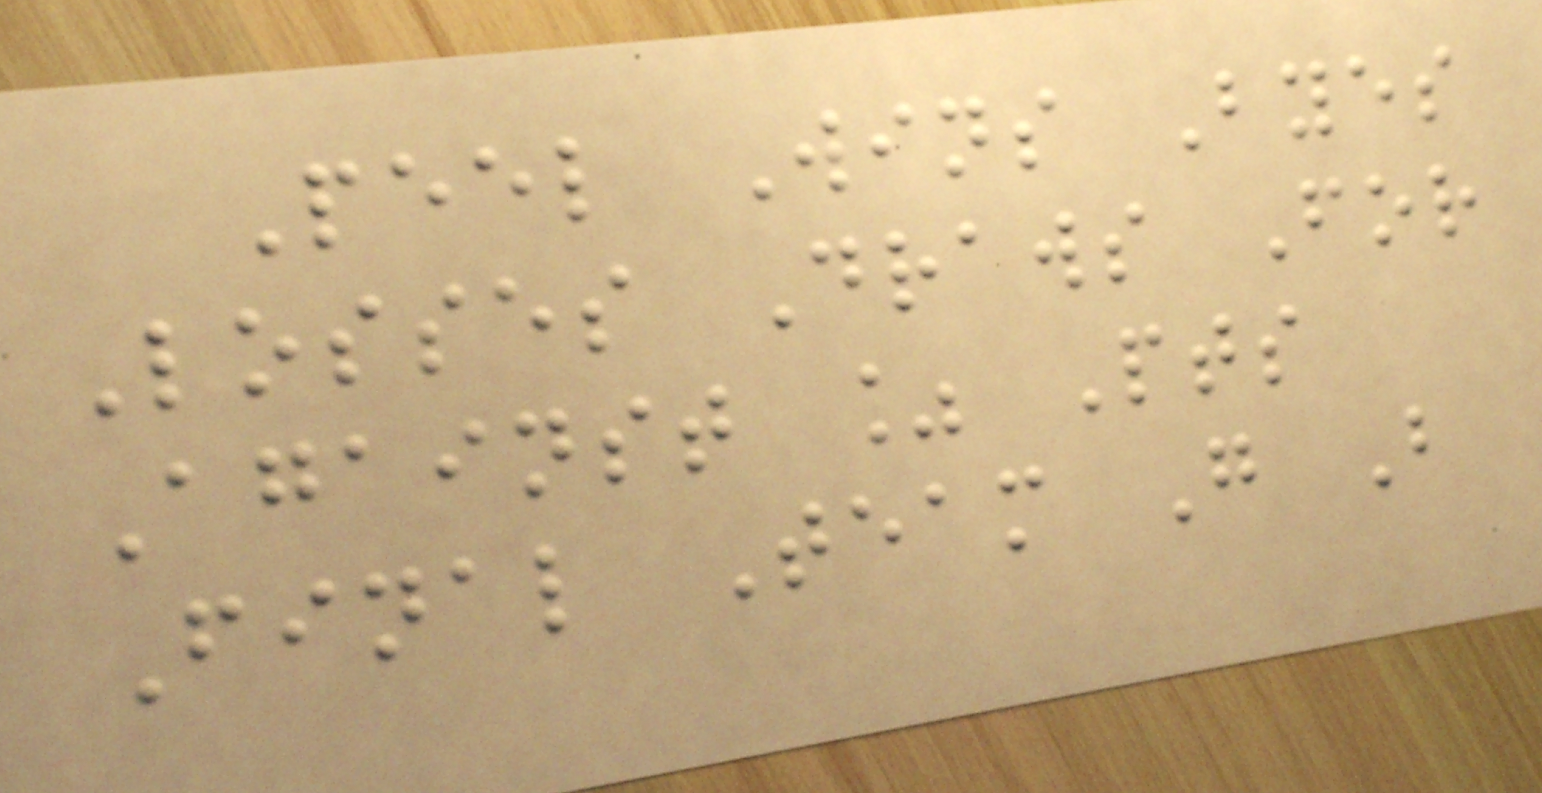Peel Wins Byes
Losses Draws For
Against % Pts
Final Team G B
